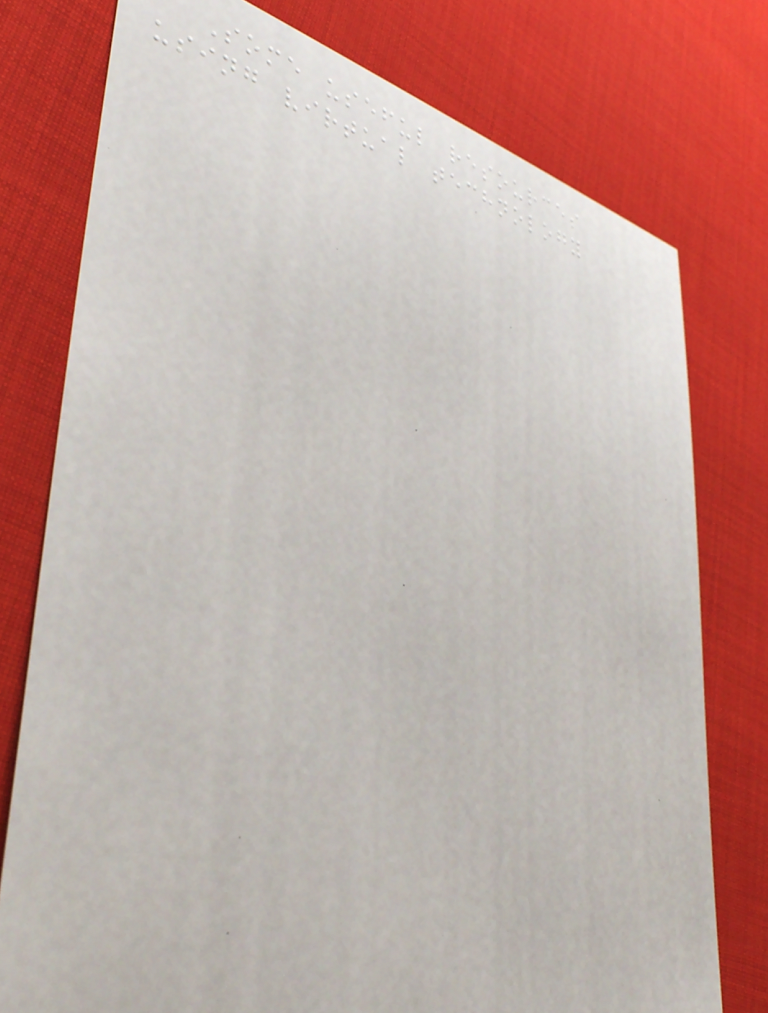Some useful resources
using virtual technology
